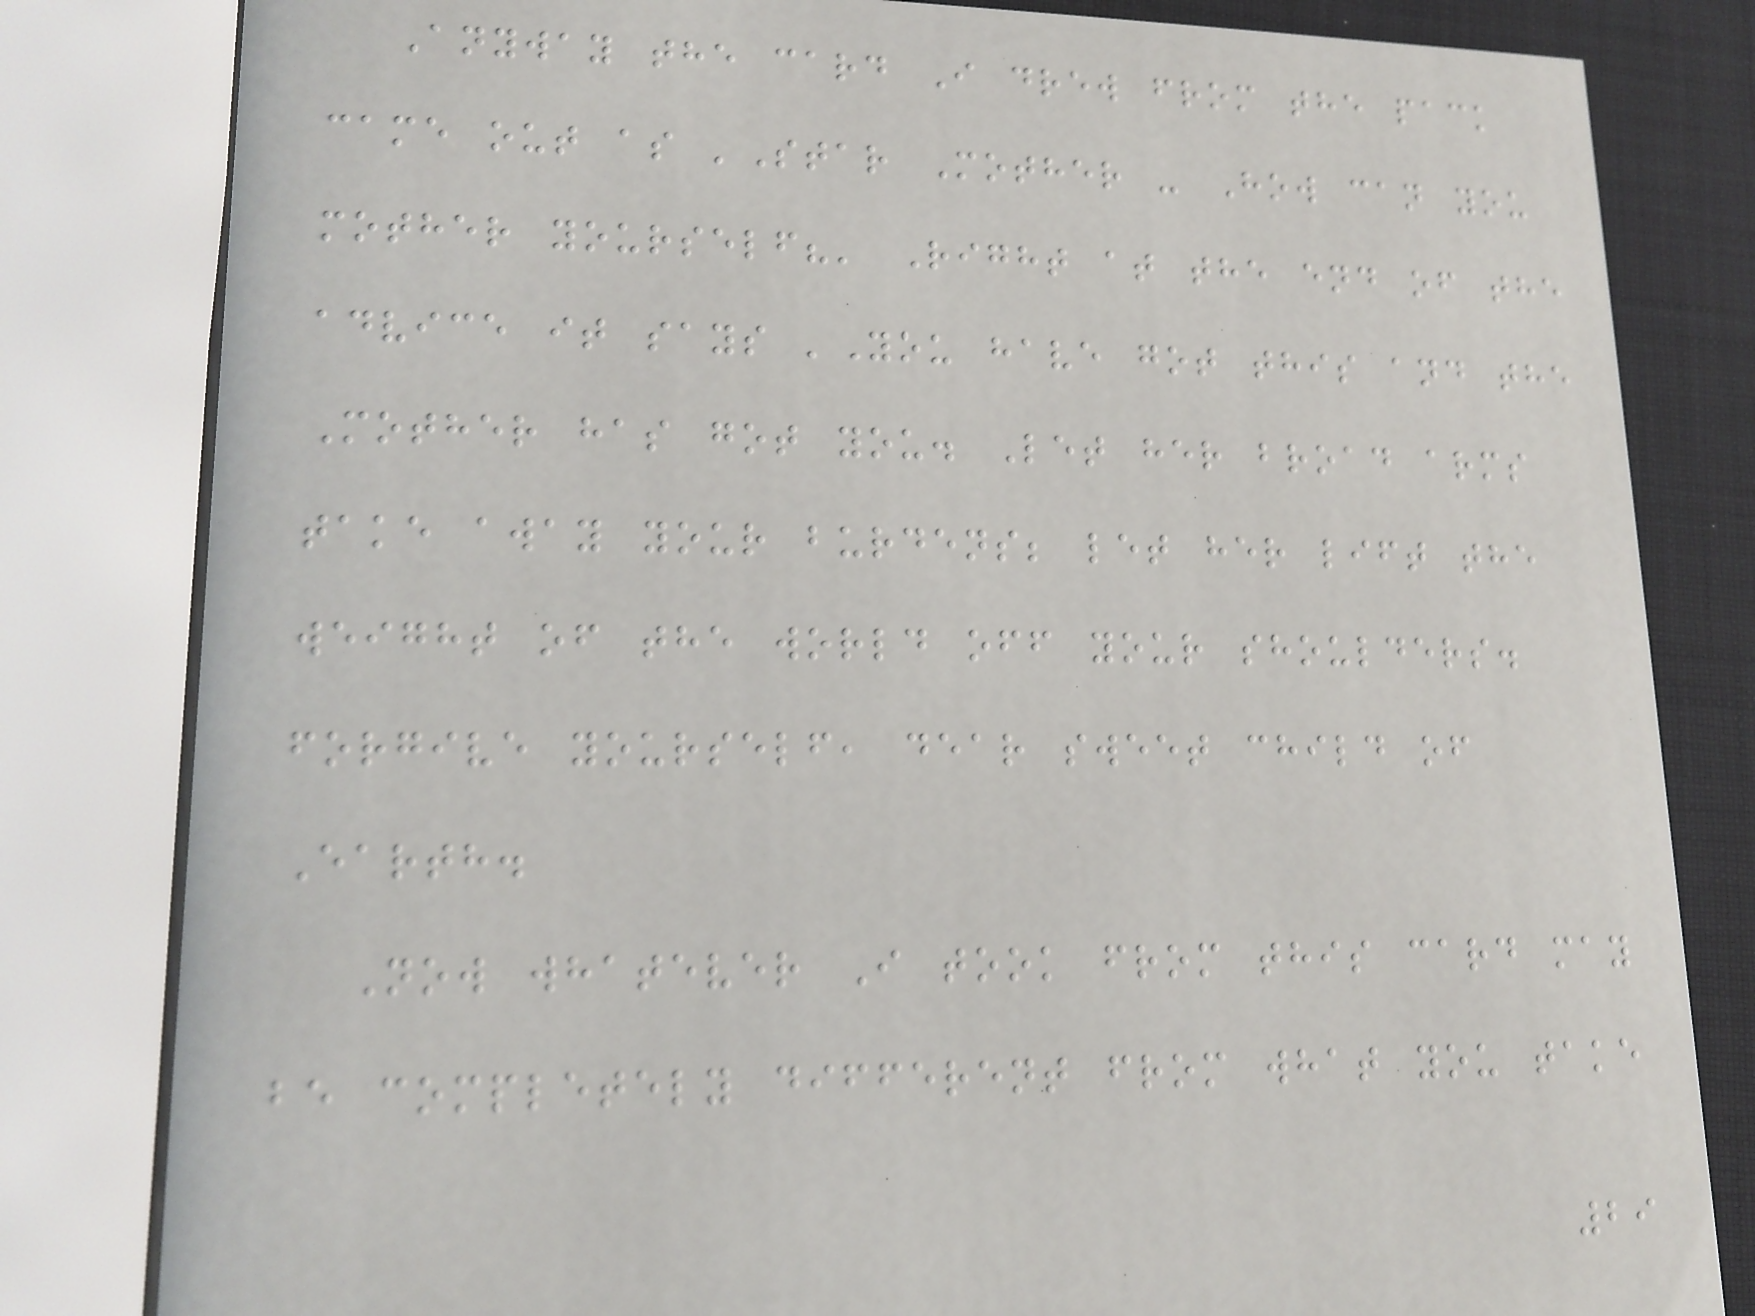Anyway the card I drew from the pack
came out as 'Star Mother - How can you
mother yourself?' Right at the end of the
advice it says 'You have got this and the
Mother has got you. Let her broad arms
take away your burdens; let her lift the
weight of the world off your shoulders.
forgive yourself, dear sweet child of
Earth.
Now whatever I took from this card may
be completely different from what you take
29
